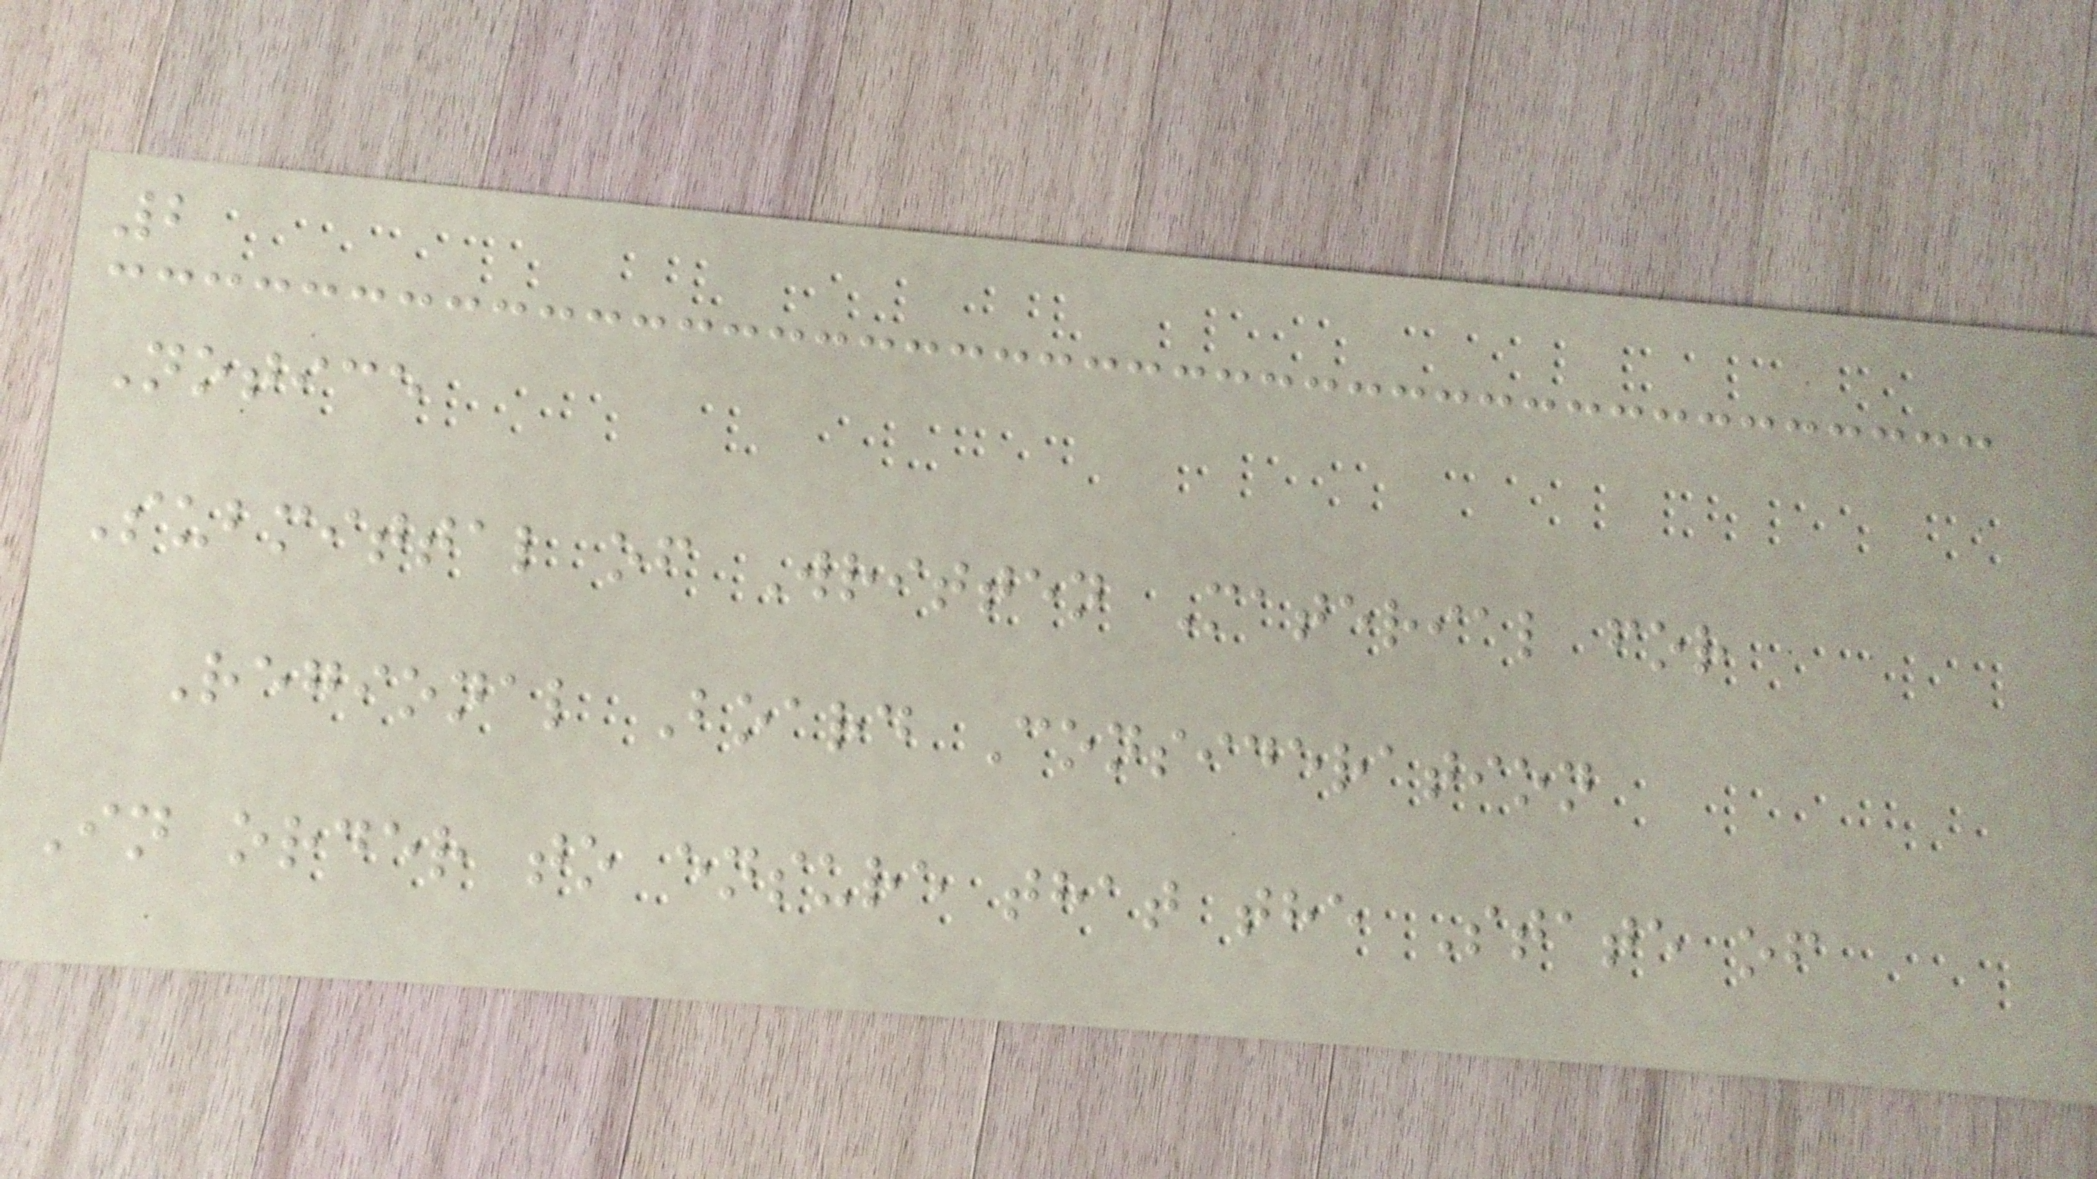2
Notice
Submittal of Written Material for
Regional Board Consideration
In order to ensure that the State of
